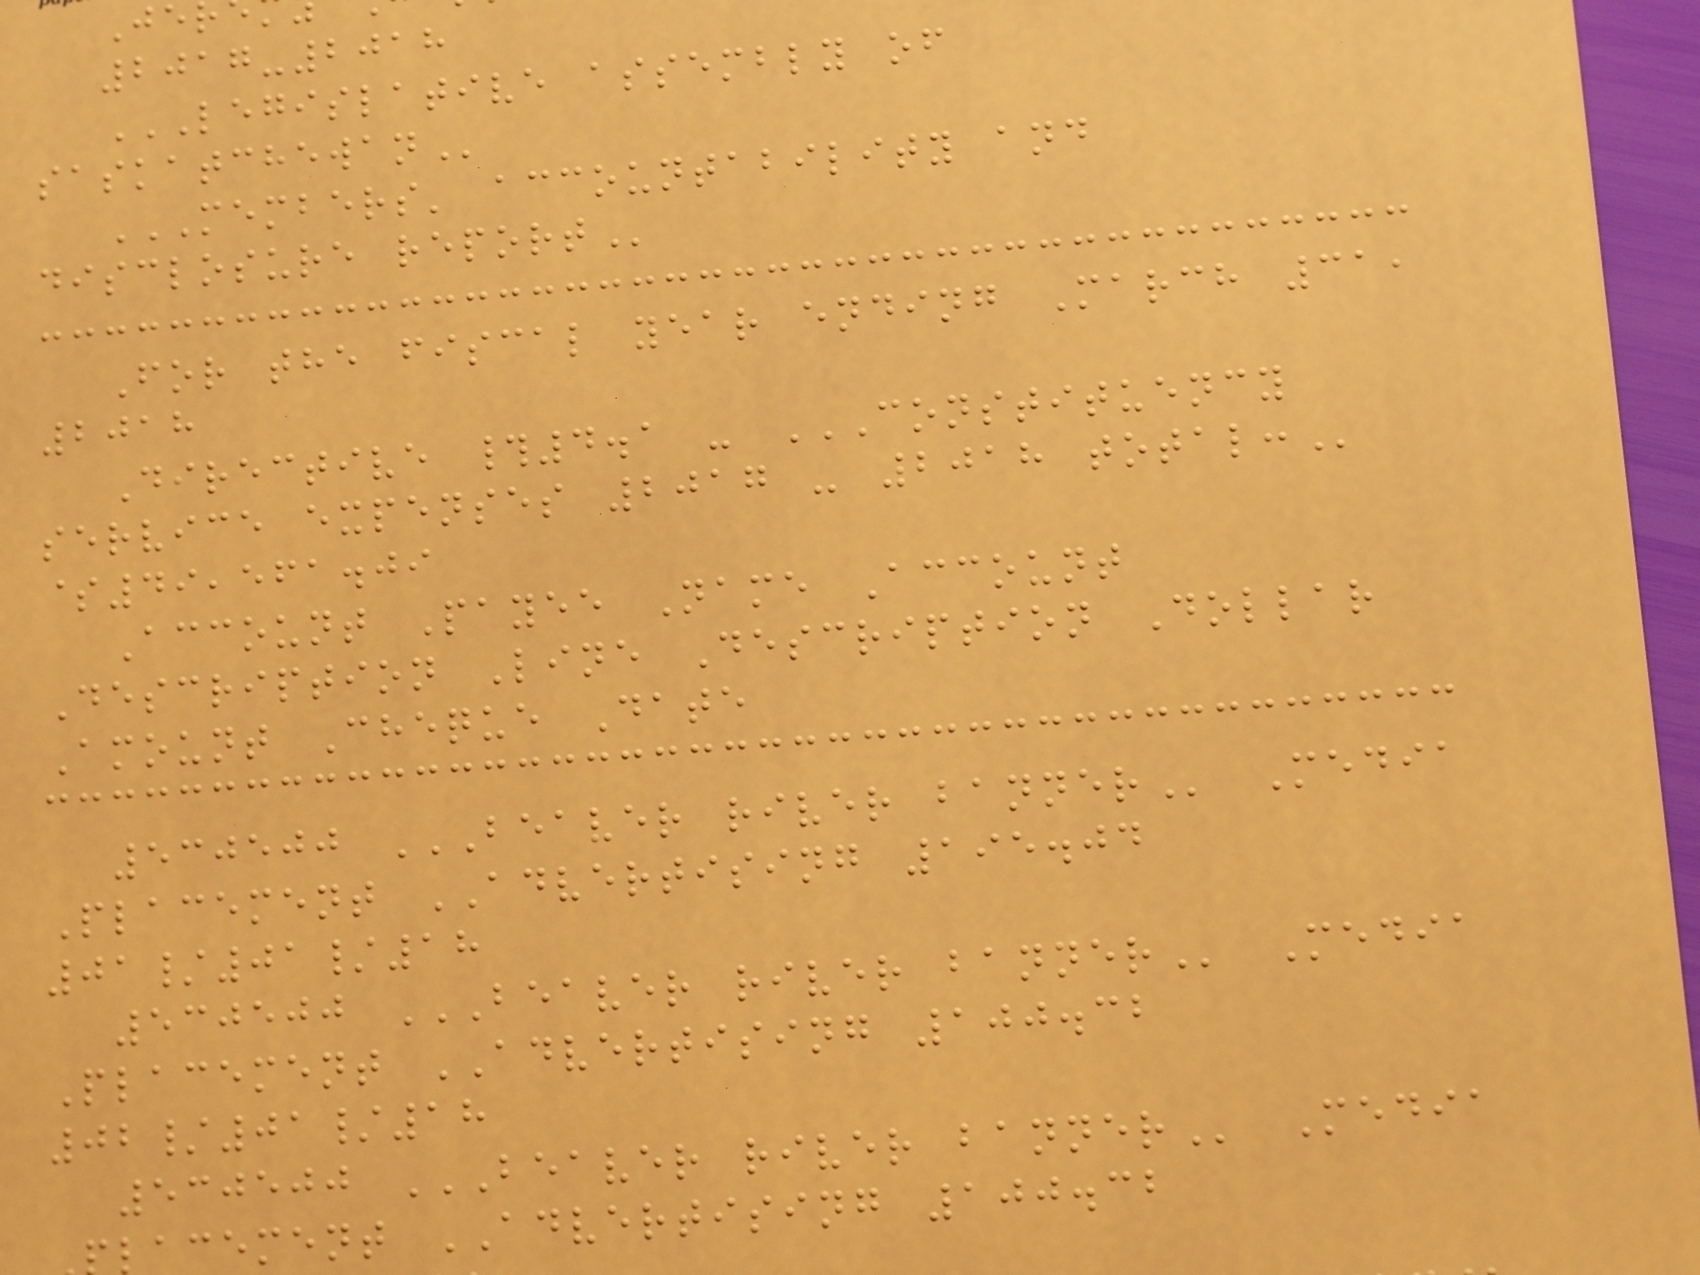2017-2018
LEGISLATIVE ASSEMBLY OF
MEMBERS' ACCOUNTABILITY AND
disclosure
For the fiscal year ending March 31,
2018
Directive #4.1 - CONSTITUENCY
service expenses 2017 - 2018
$49,561.09
Account Payee Name Account
Description Line Description Dollar
Amount Cheque Date
530500 BEAVER RIVER BANNER Media
Placement ADVERTISING 195.04
01/01/18
530500 BEAVER RIVER BANNER Media
Placement ADVERTISING 100.32
02/01/18
530500 BEAVER RIVER BANNER Media
lacement ADVERTISING 100.32
